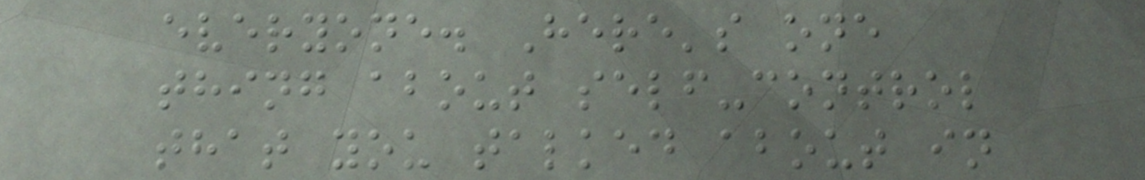everyone. Here's one
thing about self-control
that you talked about in
